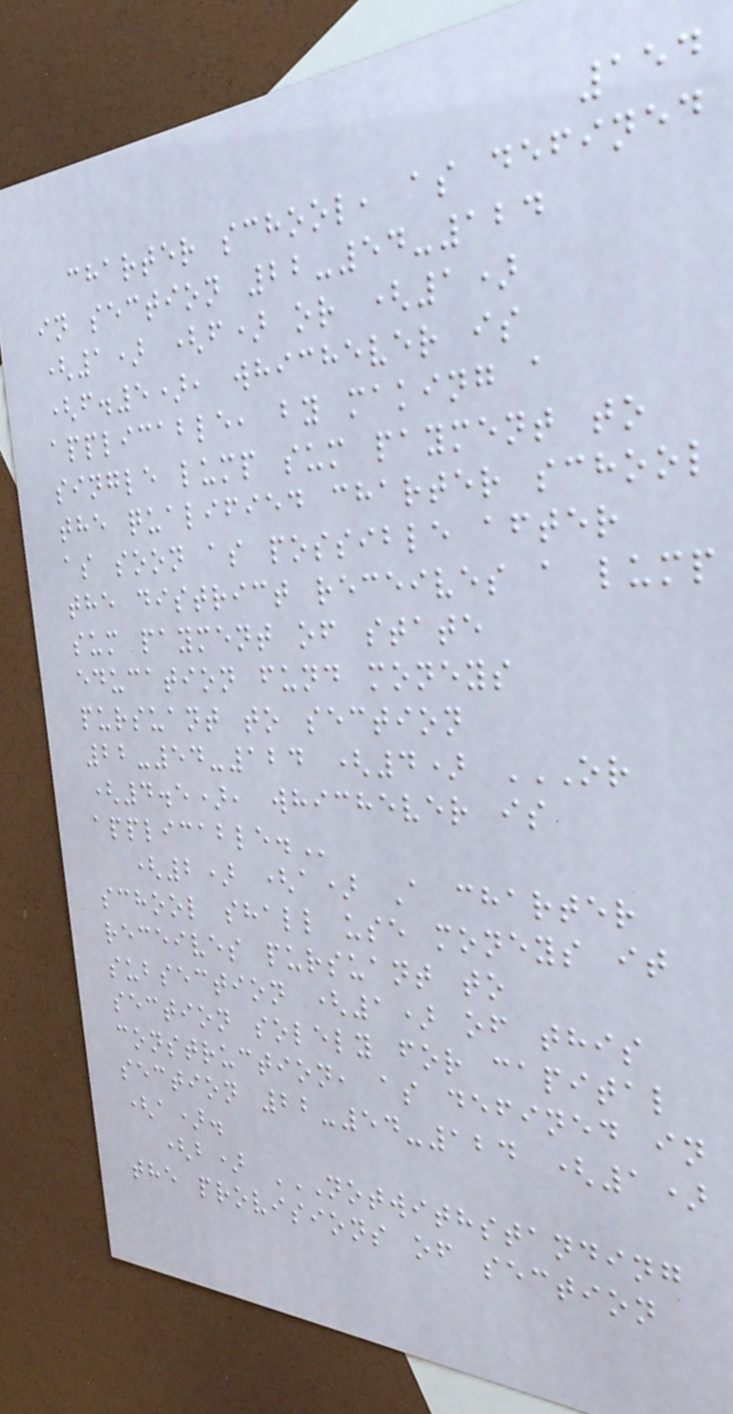154
charter school, as defined
in section 22-54-124
(1) (f) or (1)
(f.5), whichever is
applicable, by making a
single lump sum payment to
the qualified charter school
as soon as possible after
the district receives a lump
sum payment of state
education fund moneys
pursuant to section
22-54-124 (4) OR
(4.5), WHICHEVER IS
APPLICABLE.
(2) (a) A charter
school shall use moneys it
receives pursuant to
subsection (1) of this
section solely for capital
construction, as defined in
section 22-54-124 (1)
(a).
(b) NOTWITHSTANDING
THE PROVISIONS OF SECTION
